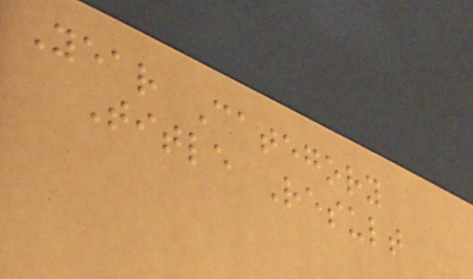Year Category
Title Result
